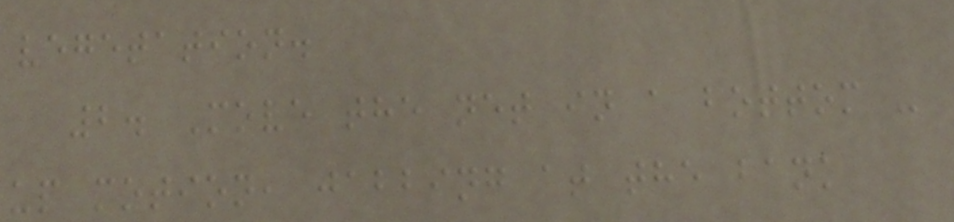vegetation.
2. Move the net in a bottom -
up motion, jabbing at the bank
